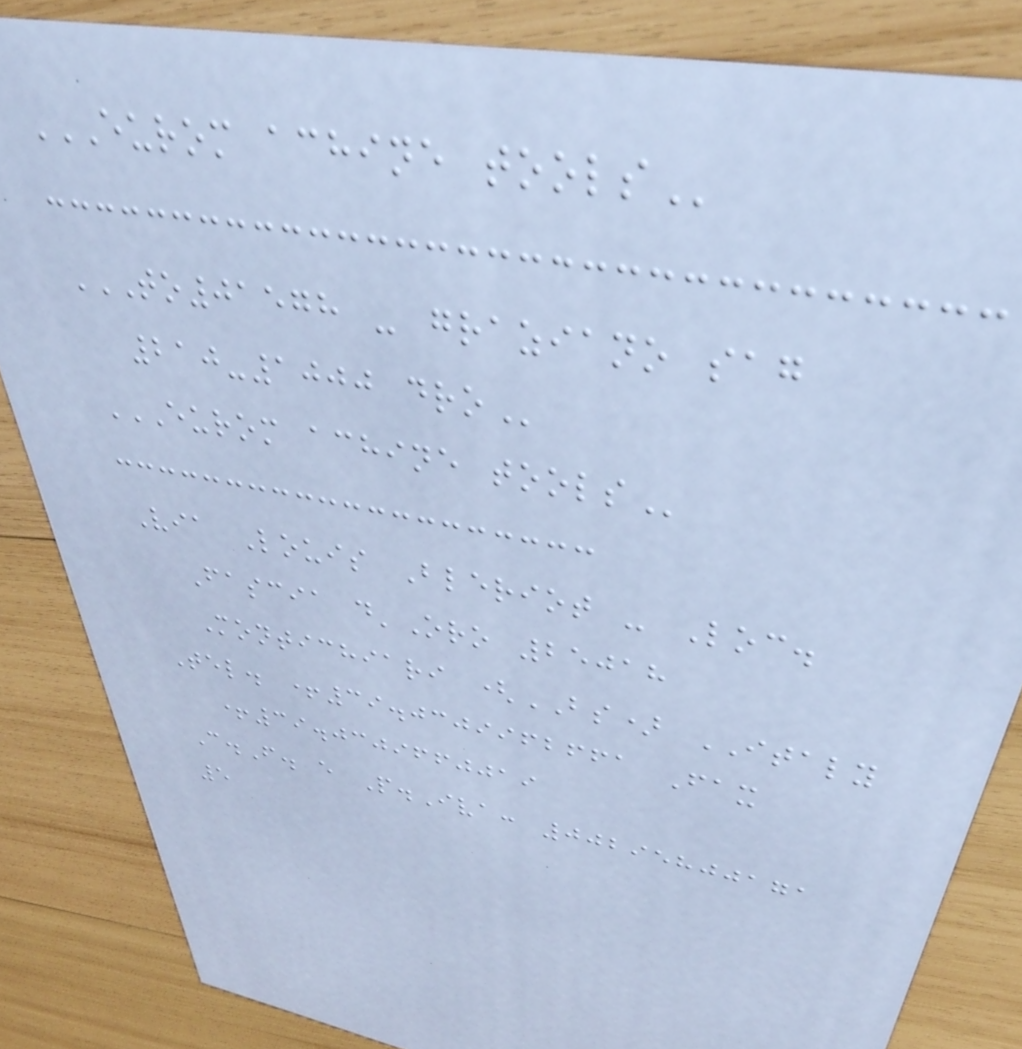EUROM ACHINE TOOLS
TO01578 - GRAZIANO SAG
210-1000 DRO
EUROM ACHINE TOOLS
Via Louis Bleriot - Loc.
Fascia d'Oro 25018
Montichiari (BS) ITALY
Tel. +39.0309962661 Fax
+39.0309660019
C.F. e P.Iva: 00295800171
5
